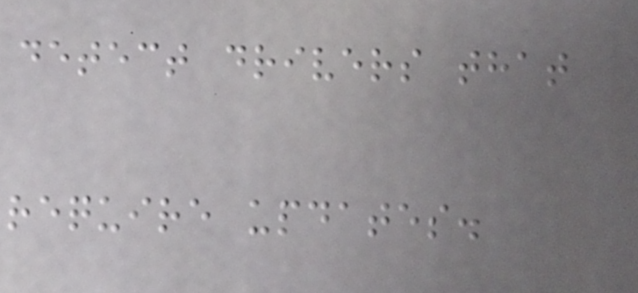detect drivers that
require updates.
